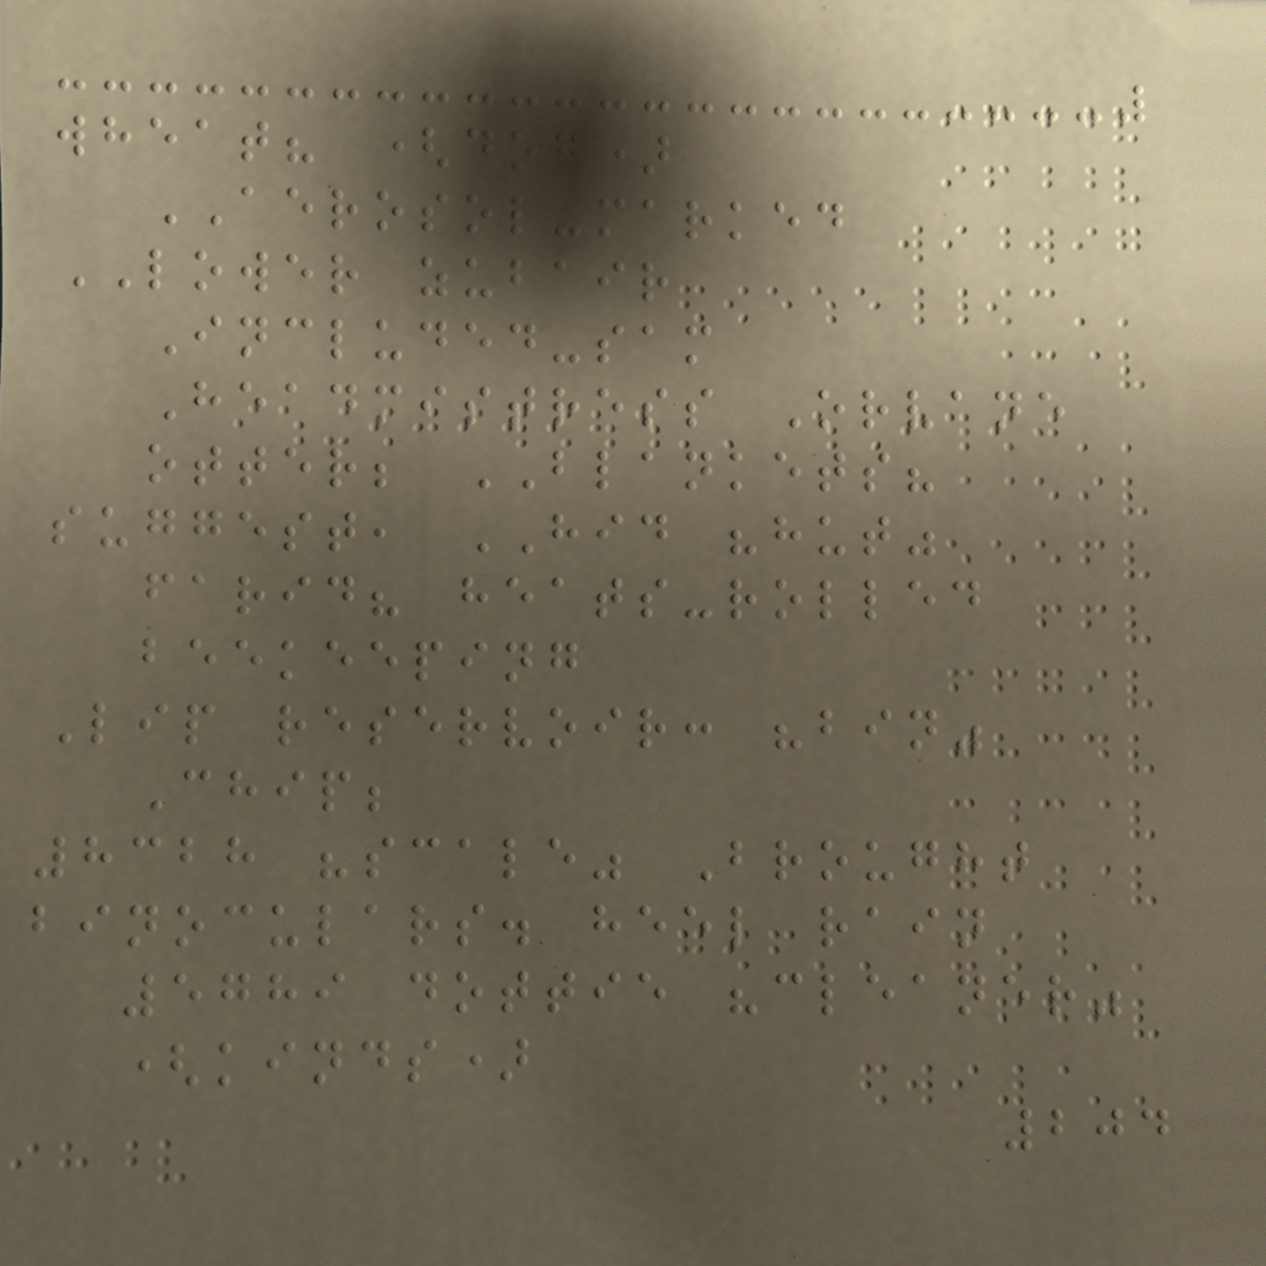wheat? (dog)
AEROSOL-marked
LOWER zubair
Included-sam
Headmistress Orvane
otter; BLANKETS?
suggest, HID "hut"
farid? heats-rolled
beekeeping
Lip reservoir: "bin"
Chip;
8328 "scale" Brought
binoculars. heel rain
5789 dottie "cleaner"
(kinds)
204
